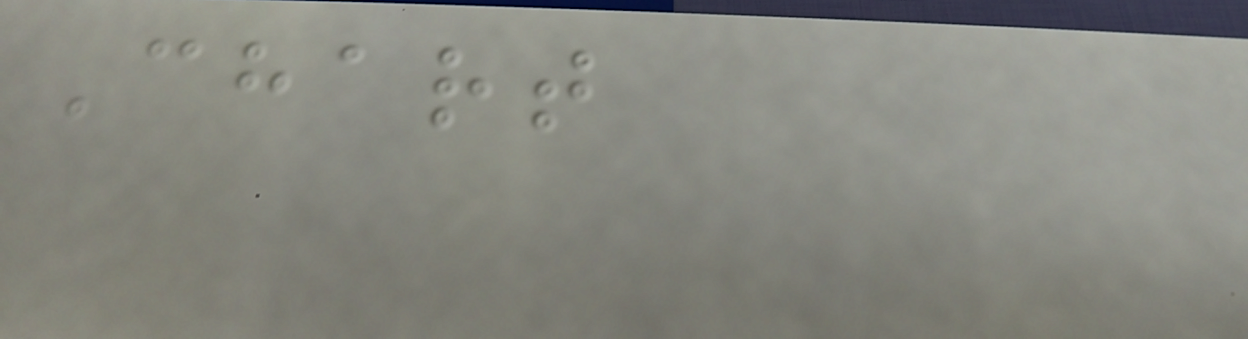Chart
